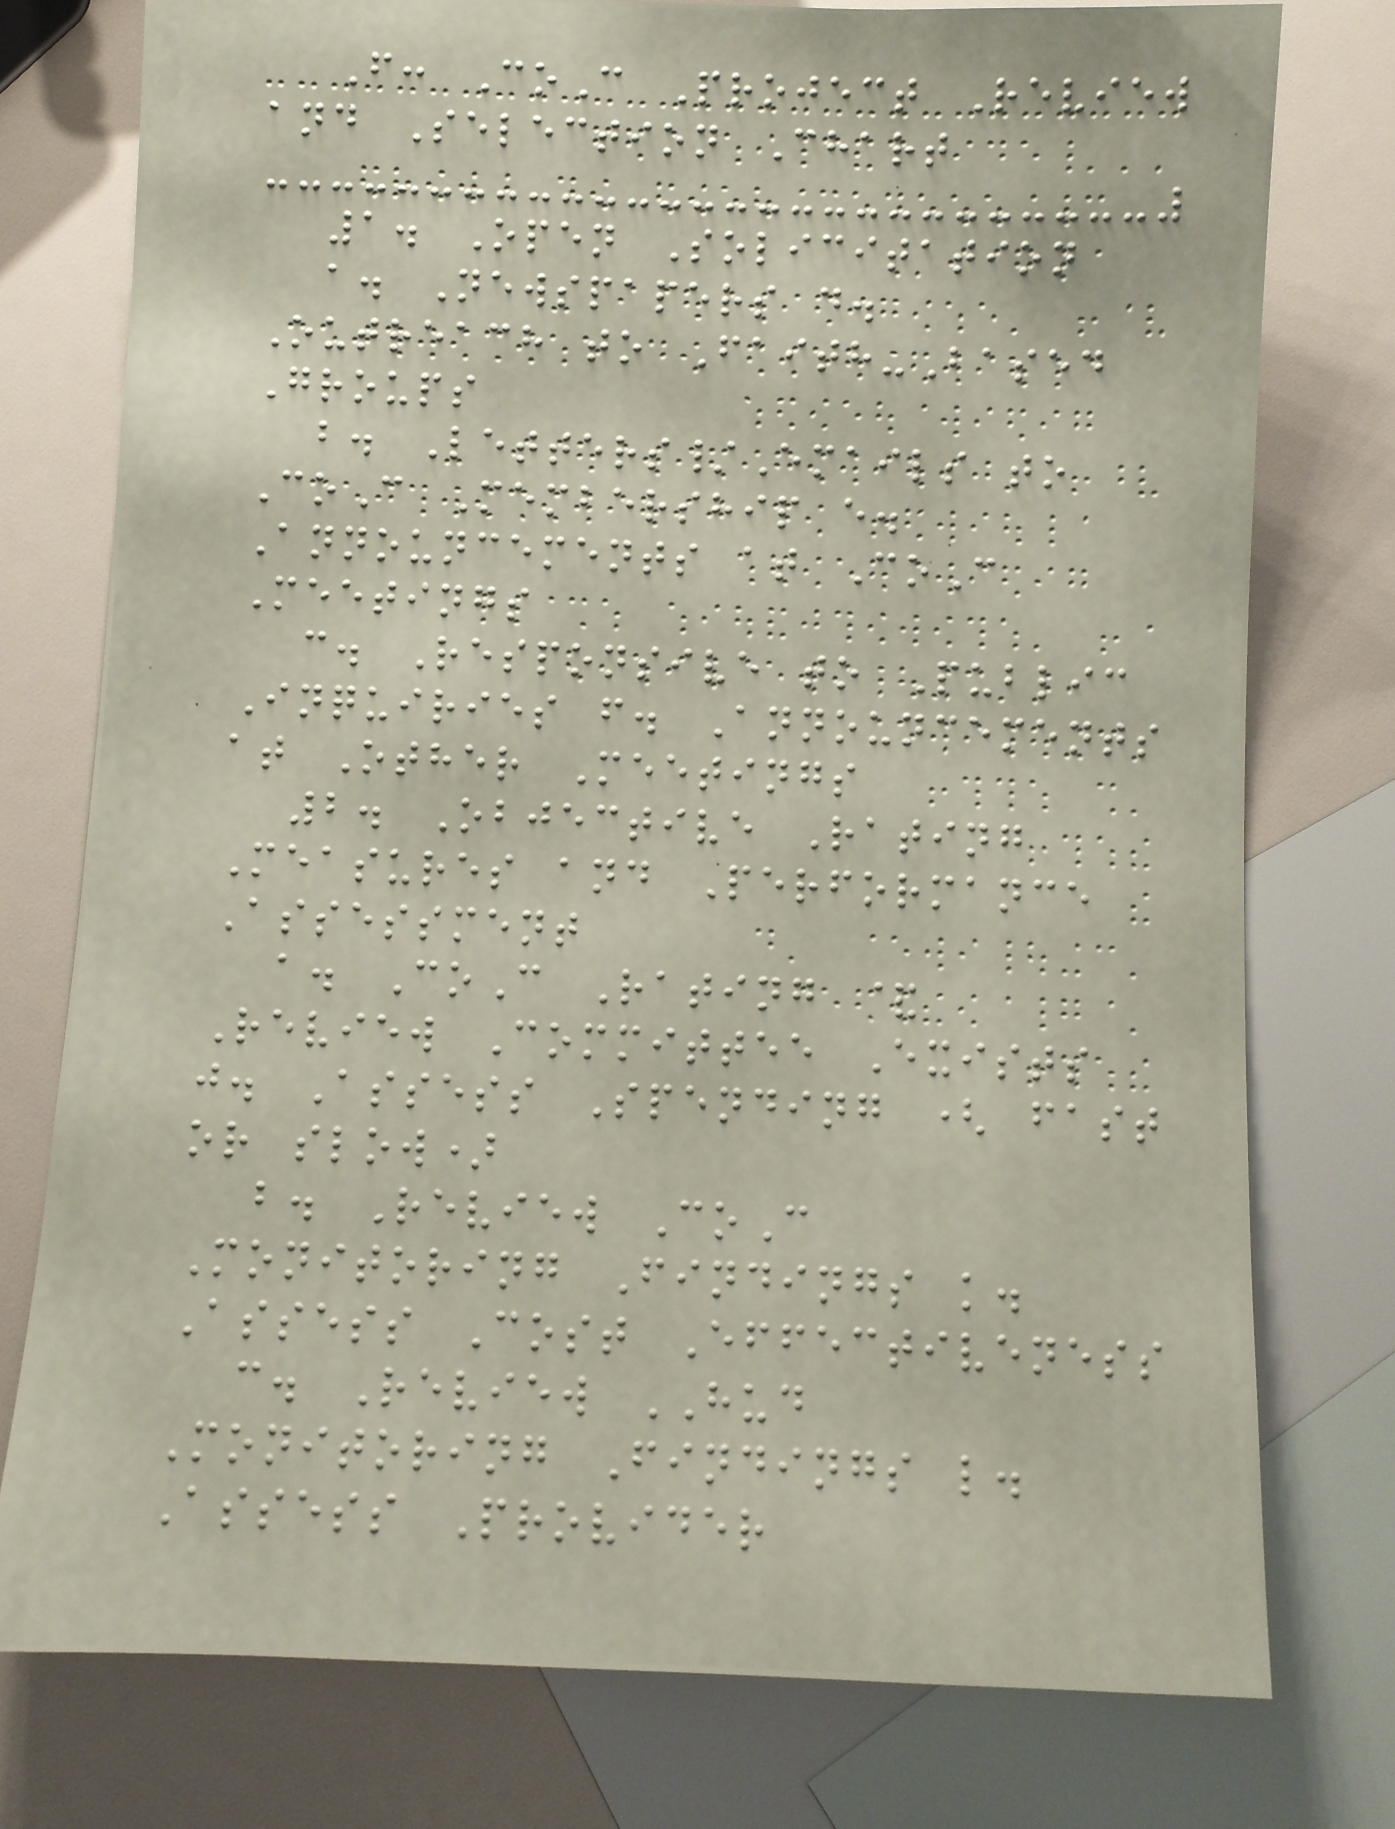F: CoC Project Review
and Selection Chart
1. Open Solicitation
a. Newspapers d.
Outreach to Faith-Based
Groups
b. Letters/Emails to
CoC Membership e.
Announcements at CoC
Meetings
c. Responsive to Public
Inquiries f. Announcements
at Other Meetings
2. Objective Rating
Measures and Performance
Assessment
a. CoC Rating &
Review Committee Exists
j. Assess Spending ( fast
or slow)
b. Review CoC
Monitoring Findings k.
Assess Cost Effectiveness
c. Review HUD
Monitoring Findings l.
Assess Provider
